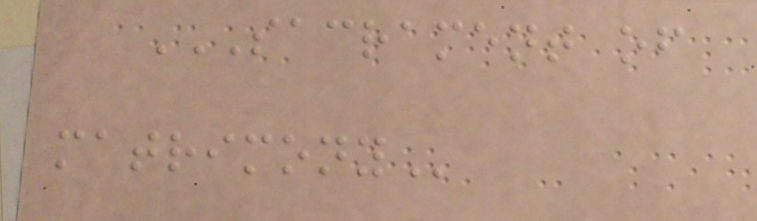SACRAMENT OF
MATRIMONY
